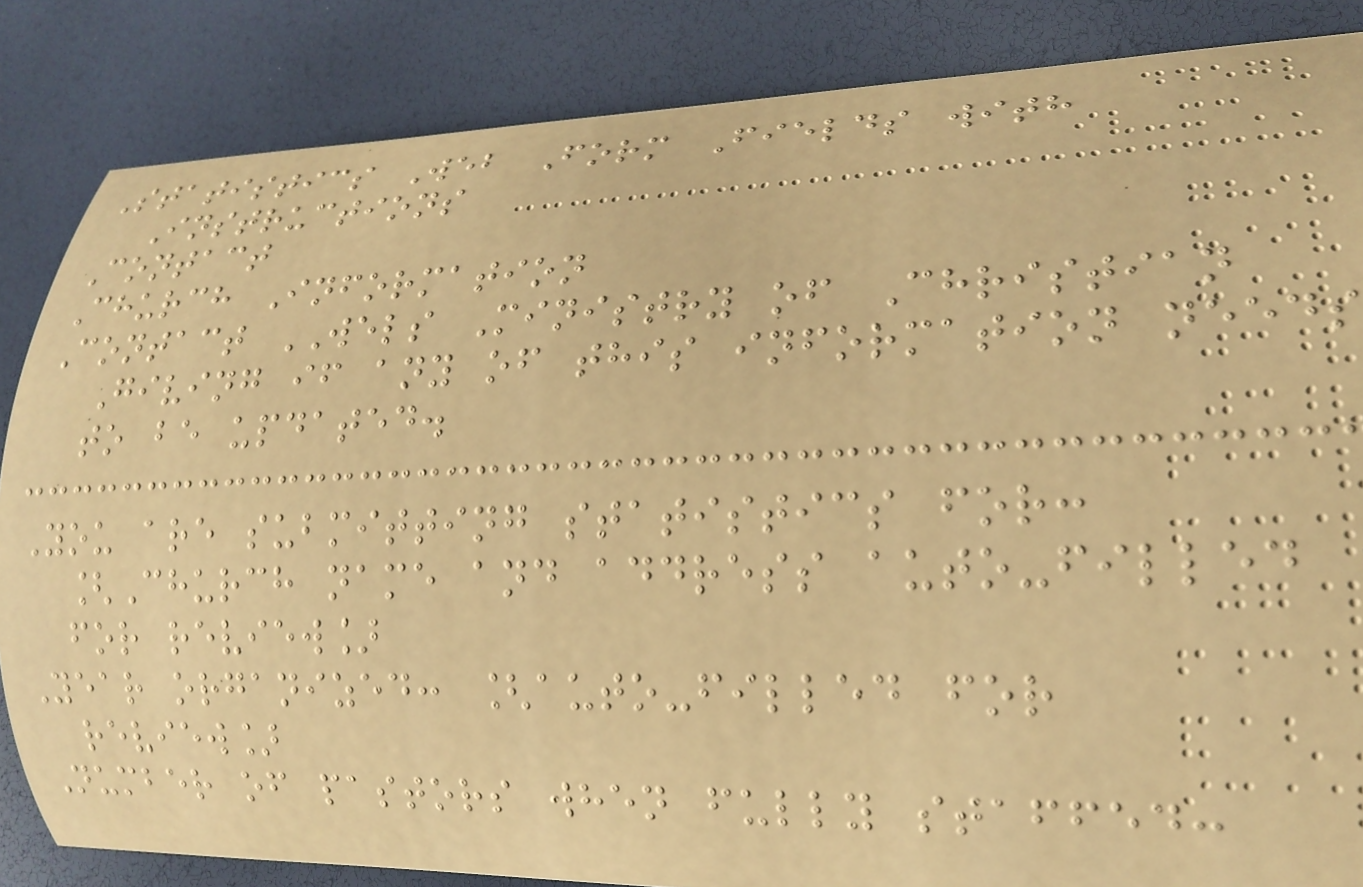Statistics Web Form Fields with
Instructions
Contact
Church Information
Contact WELS Ministry of Christian
Giving if any of this information needs
to be updated.
You are submitting statistics for:
[Church name and address auto-filled
for review]
Year organized: [auto-filled for
review]
Number of pastors when fully staffed:
